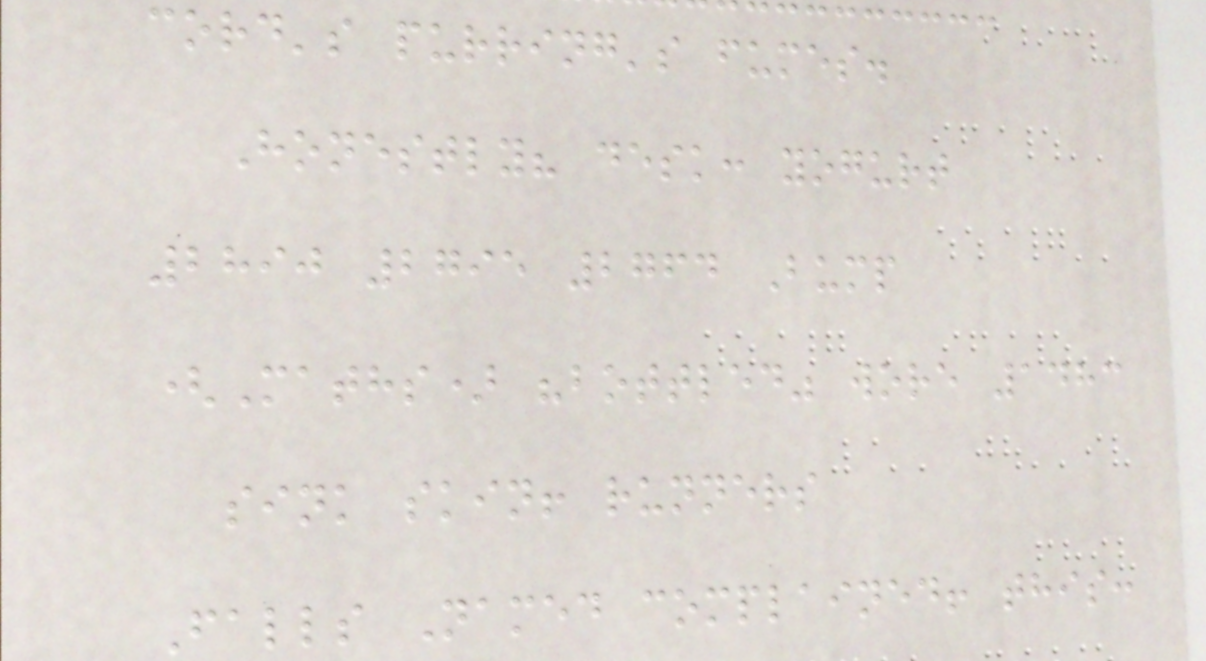cord's purring's fumes.
Honestly? desk: yogurt
2890 2795 2764 Bump
(Maths) "bottled" wore 1483
sink skin! runners
Falls Named complained! this:
